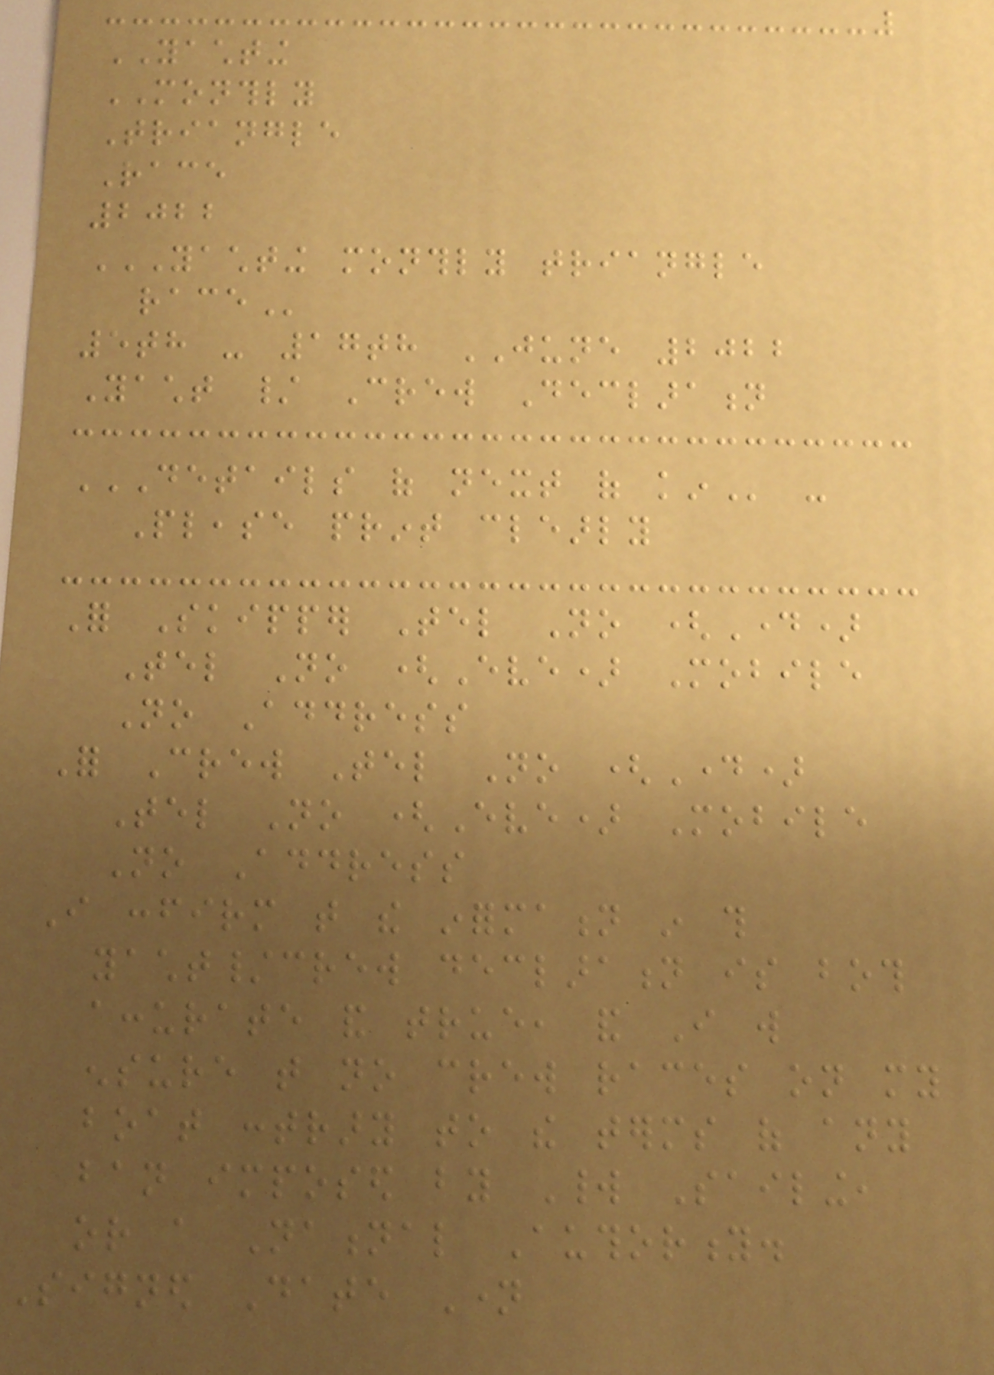YACHTING
MONTHLY
Triangle
Race
2022
YACHTING MONTHLY TRIANGLE
RACE
5th - 17th JUNE 2022
Yacht / Crew Declaration
DETAILS OF NEXT OF KIN -
Please print clearly
For Skipper Tel No (Day)
Tel No (Eve) Mobile
No Address
For Crew Tel No (Day)
Tel No (Eve) Mobile
No Address
I confirm that the information in this
yacht/crew declaration is both
accurate and true, and I will
ensure that no crew races on my
boat contrary to the terms of any
ban imposed by World Sailing,
or a National Authority.
Signed Date Name
